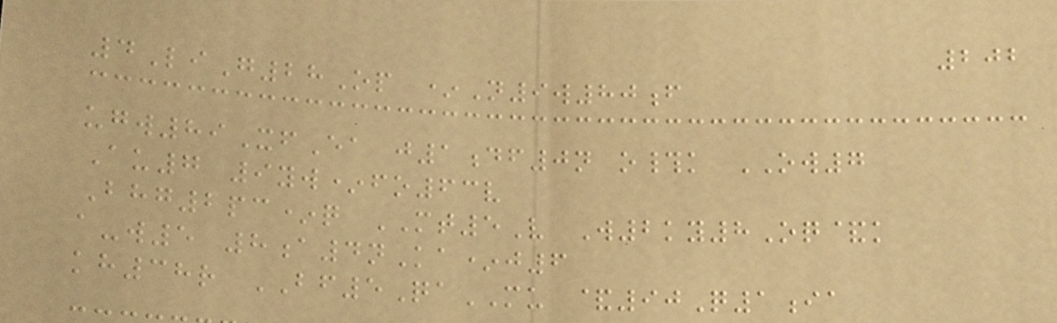202
4LiG28Op *N9w80f
ugw89XfEa j1df0n o#k OW7
Au7 9yw*fo63v
Bhg2pc*q MT5V W2ky8Oq&k
a-w5 8a4nKa*j6
kh38r BF5QaMU &90Q1ia
